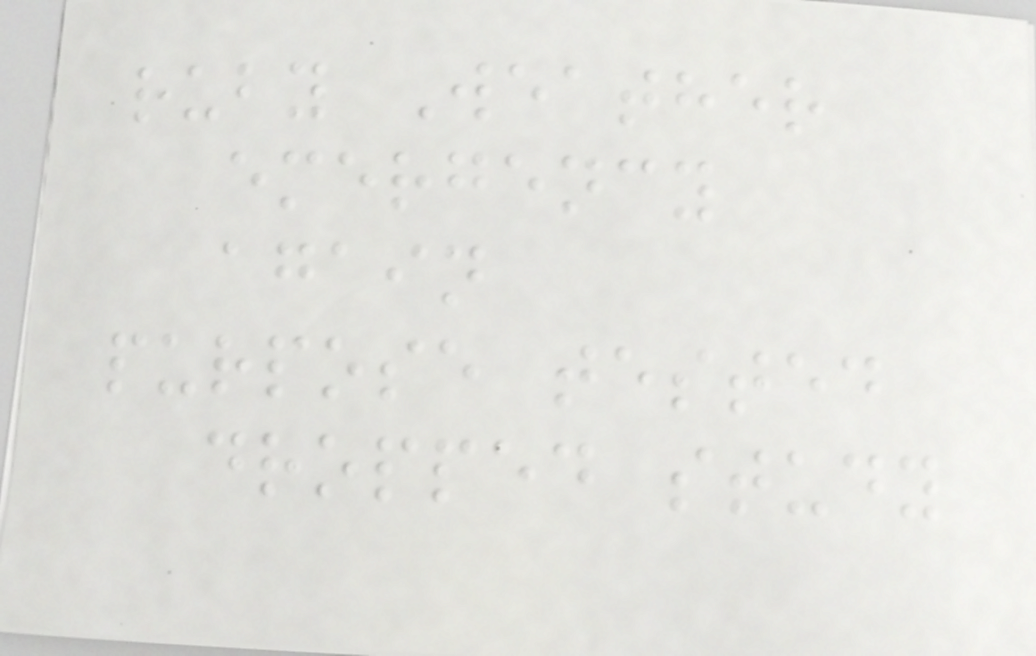ruby Weather
emergency
again
purpose tested
dropped study
